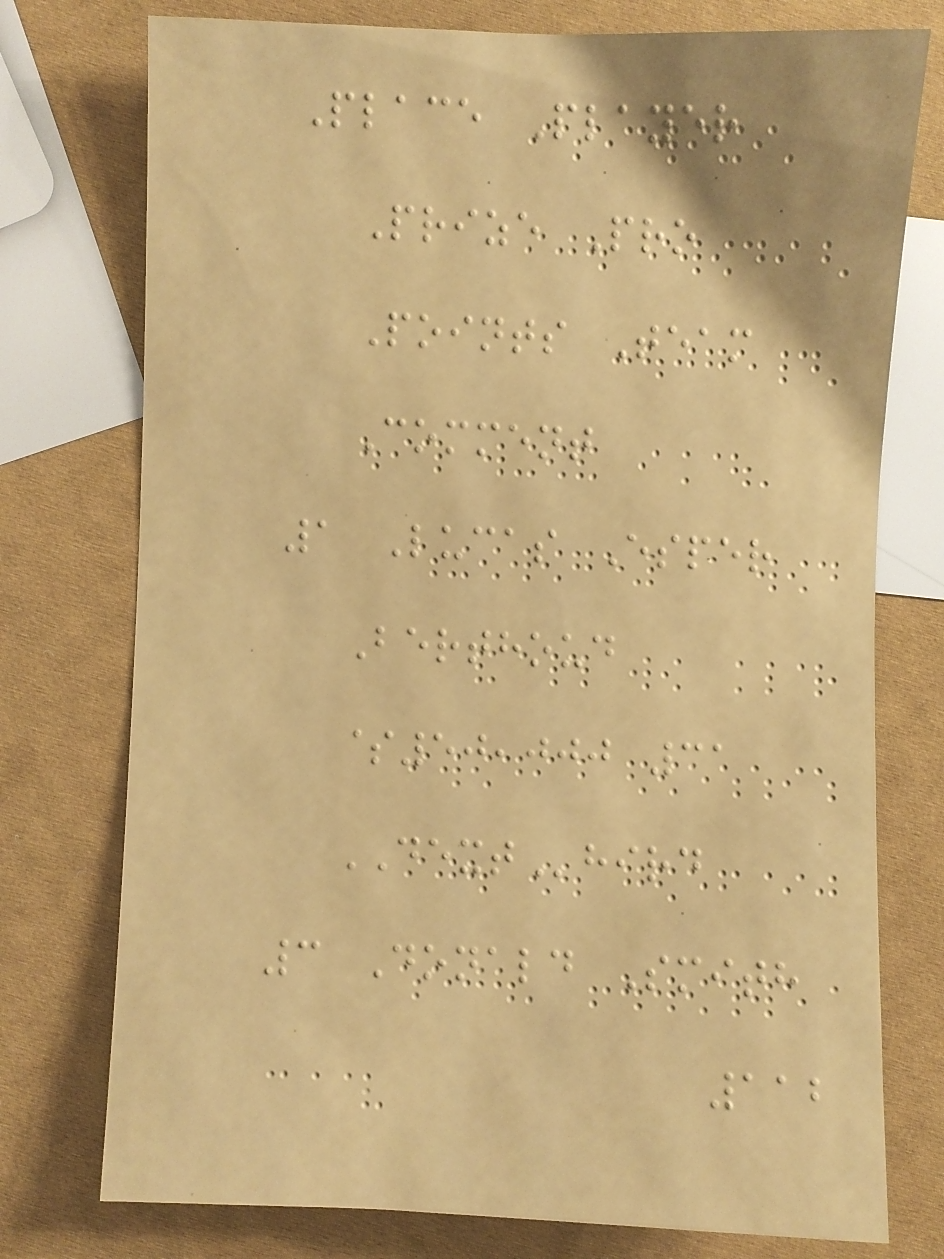Place Player
Prize Pro
Points Team
Comment
1 Lucas Esper
Berthoud
$50,000 31
DEXThird
3 Donald Smith
112
